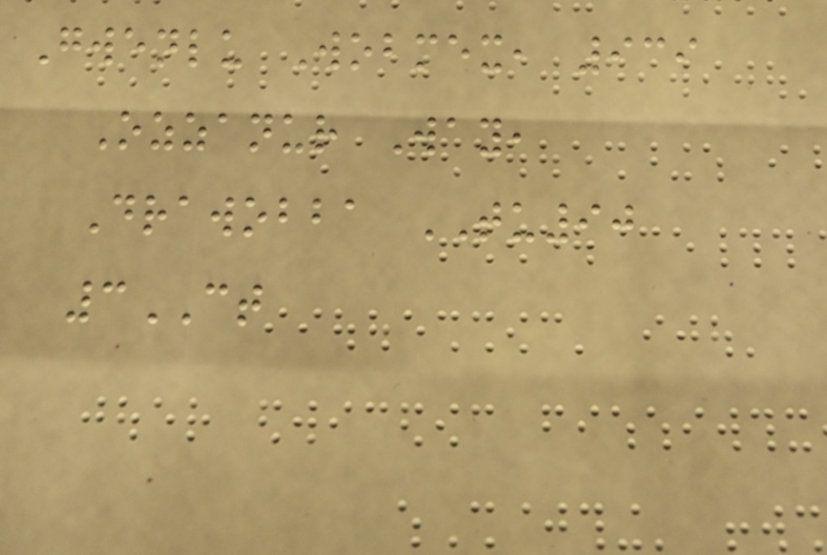Gwenlu Wobmex, 939
Ozzanur Way,
Drawobba TU90
3CT
